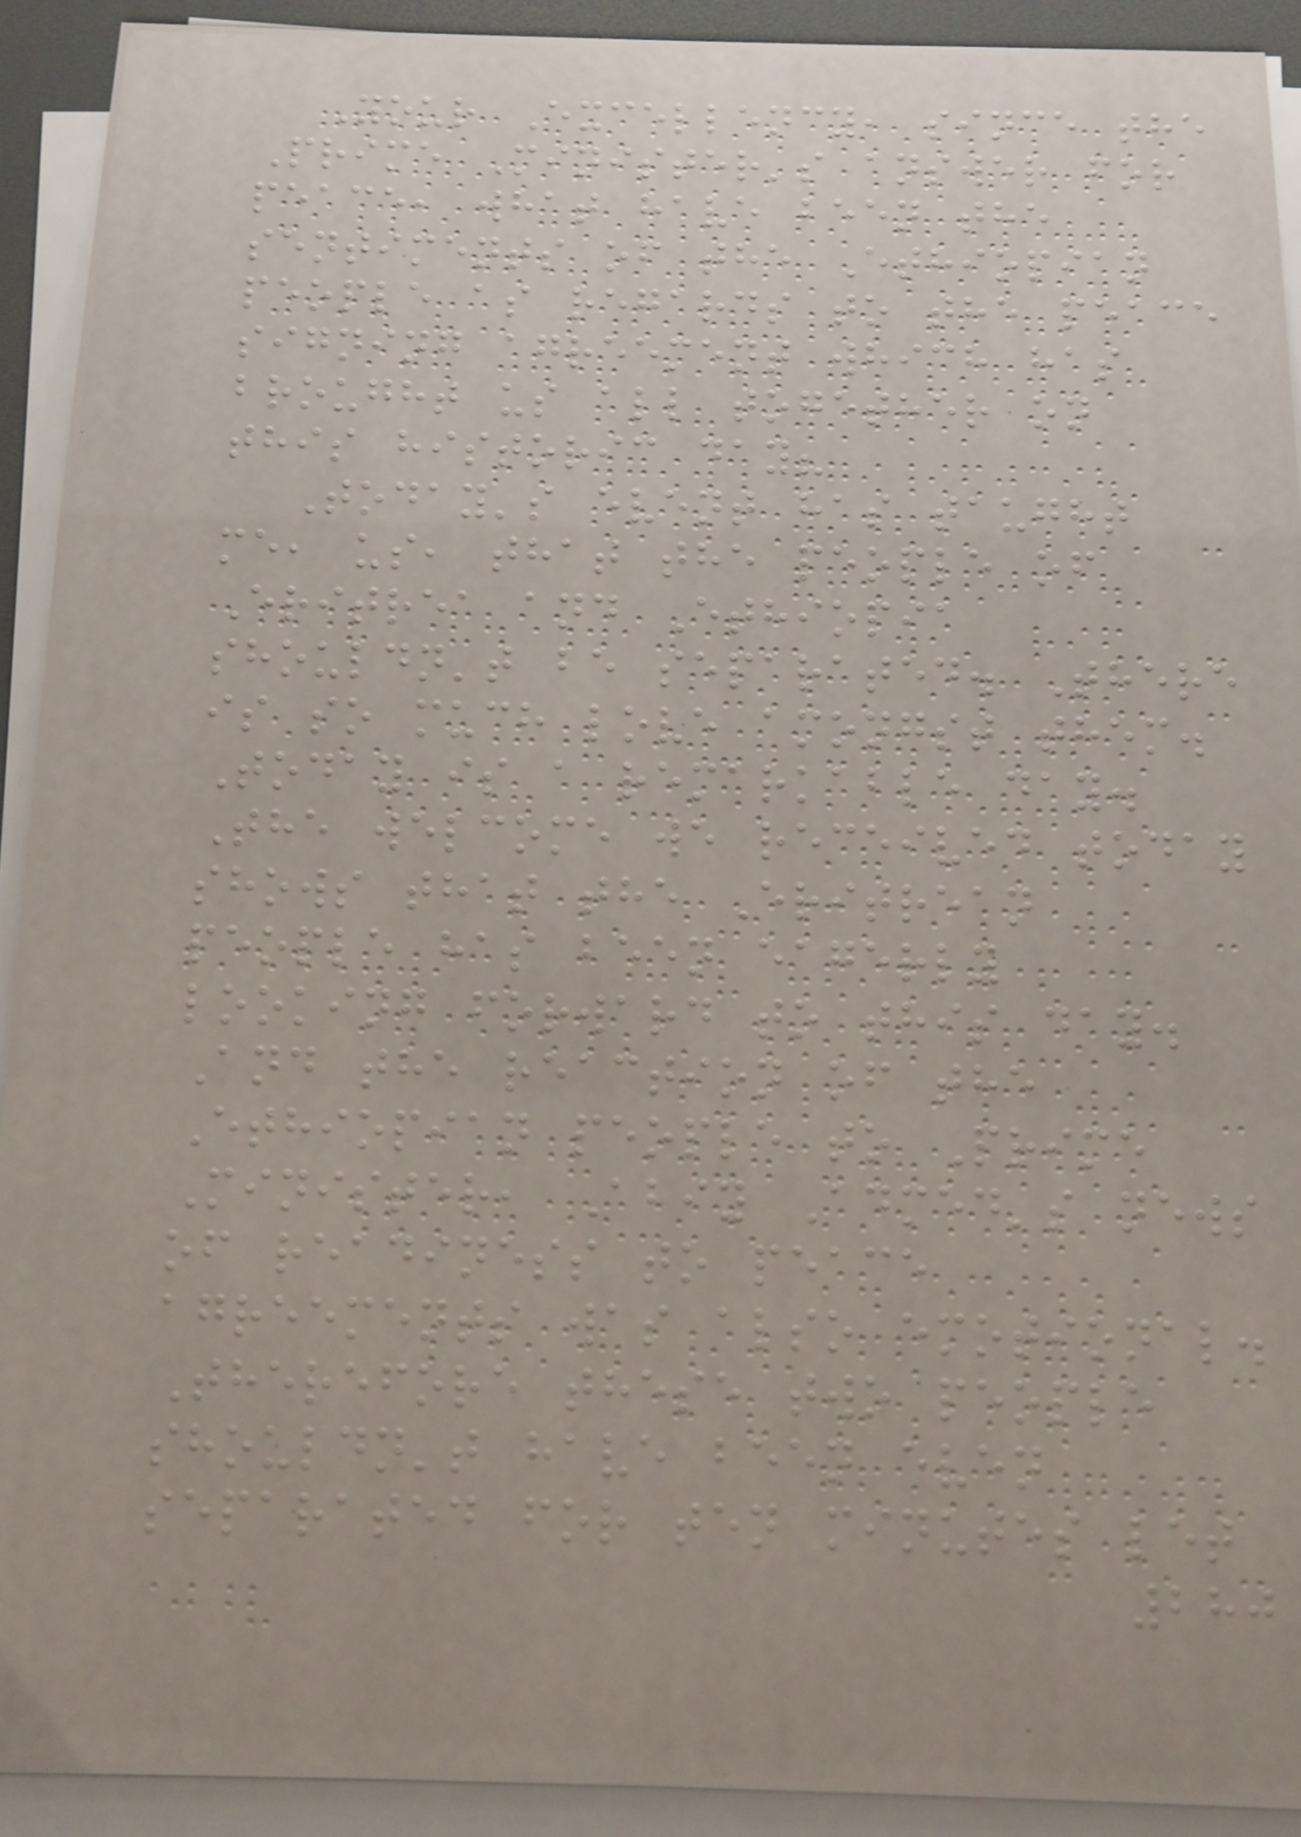Your Excellency, since the
Prime Minister's answer for
peace, what have been the
sentiments of the Ethiopian
people as regards to the peace
signing agreement which has
brought us all together on
this historic day?
Today's event has taught
me, us, that the people of
Eritrea and Ethiopia
shouldn't be separated. There
is so much love amongst them.
Today is a remarkable day.
The welcome we received today
shows that the Eritrean
people has been eagerly
looking forward to this day.
And the reaction of the
Ethiopian people to Prime
Minister, Abiy Admed's news
of readiness to peace
agreements was also emotional.
Therefore these two people
shouldn't have been even
separated for ten minutes let
280
